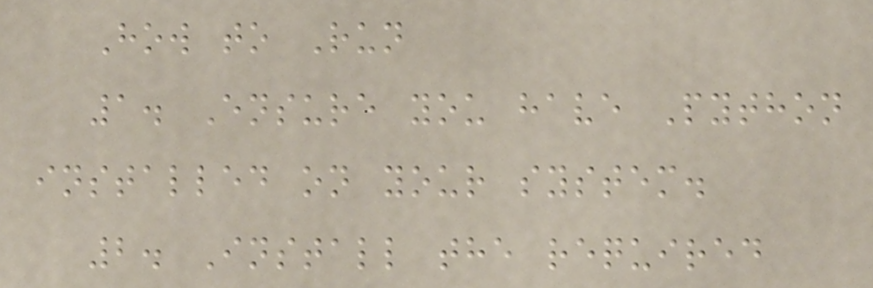How to Run
1. Ensure you have Python
installed on your system.
2. Install the required
